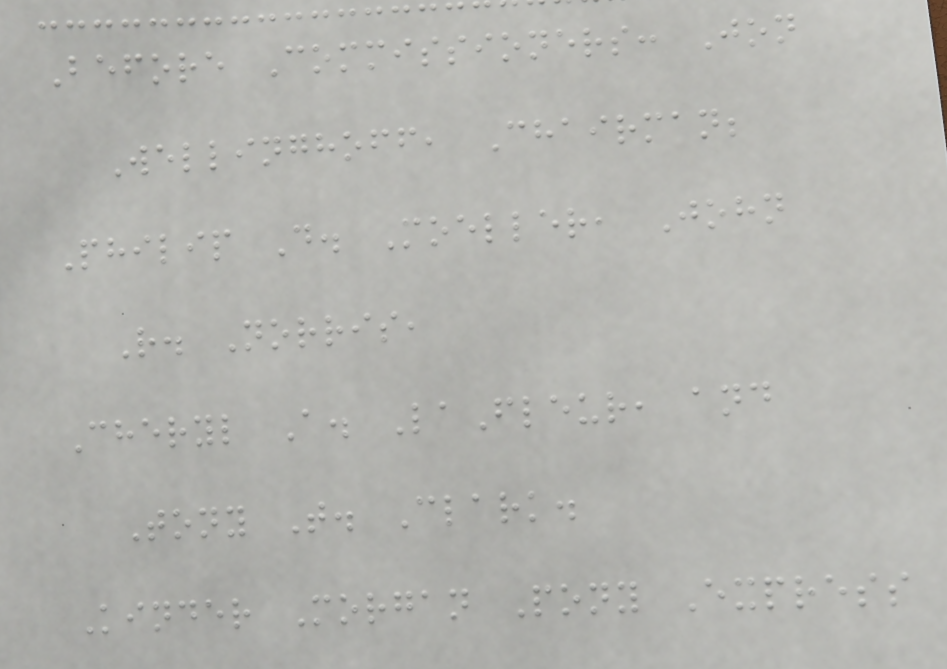Before Commissioners: Jon
Wellinghoff, Chairman;
Philip D. Moeller, John
R. Norris,
Cheryl A. LaFleur, and
Tony T. Clark.
Kinder Morgan Pony Express
